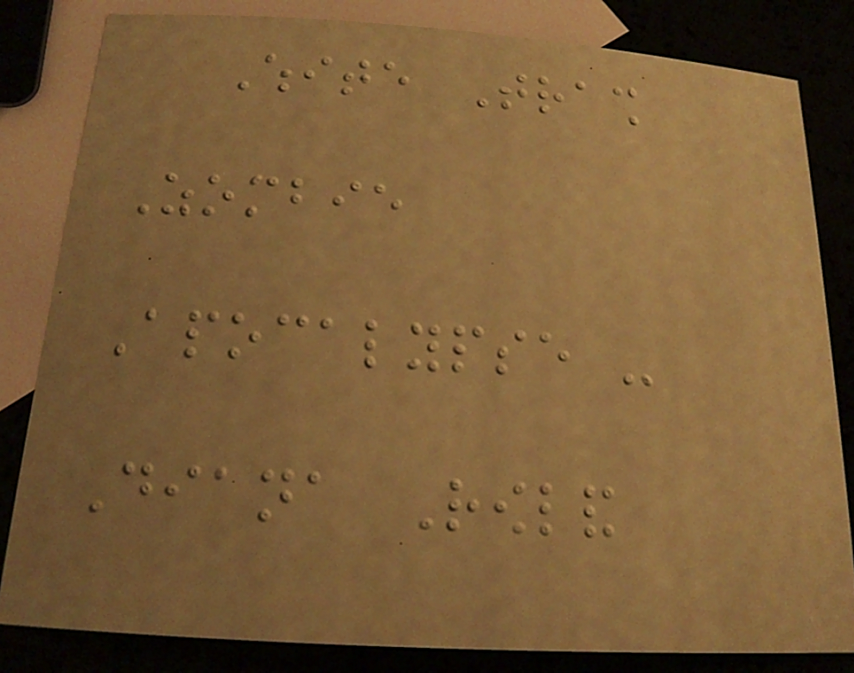White Trash
Zombie
Apocalypse -
Diana Rowland
